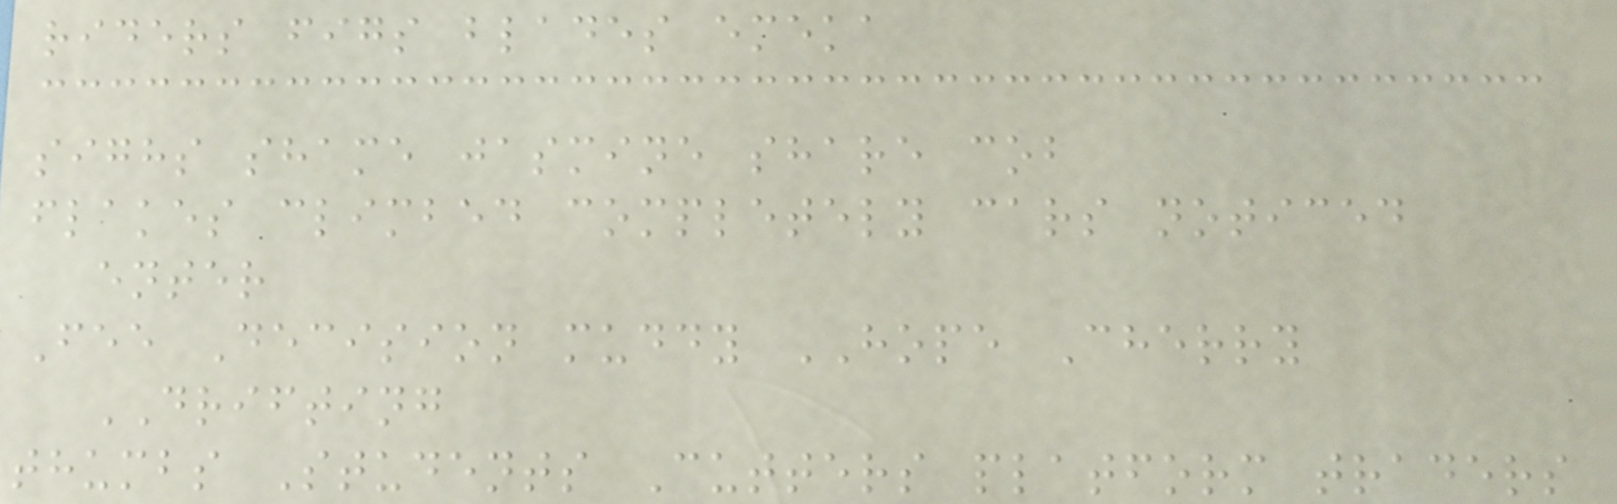riders figs blades emeka
sighs shame jasmine share cob
flakes climbed completely cars noticed
enter
Fee Decision muddy HOPE Cherry
DRIFTING
thumbs Students Cutters platform traders
